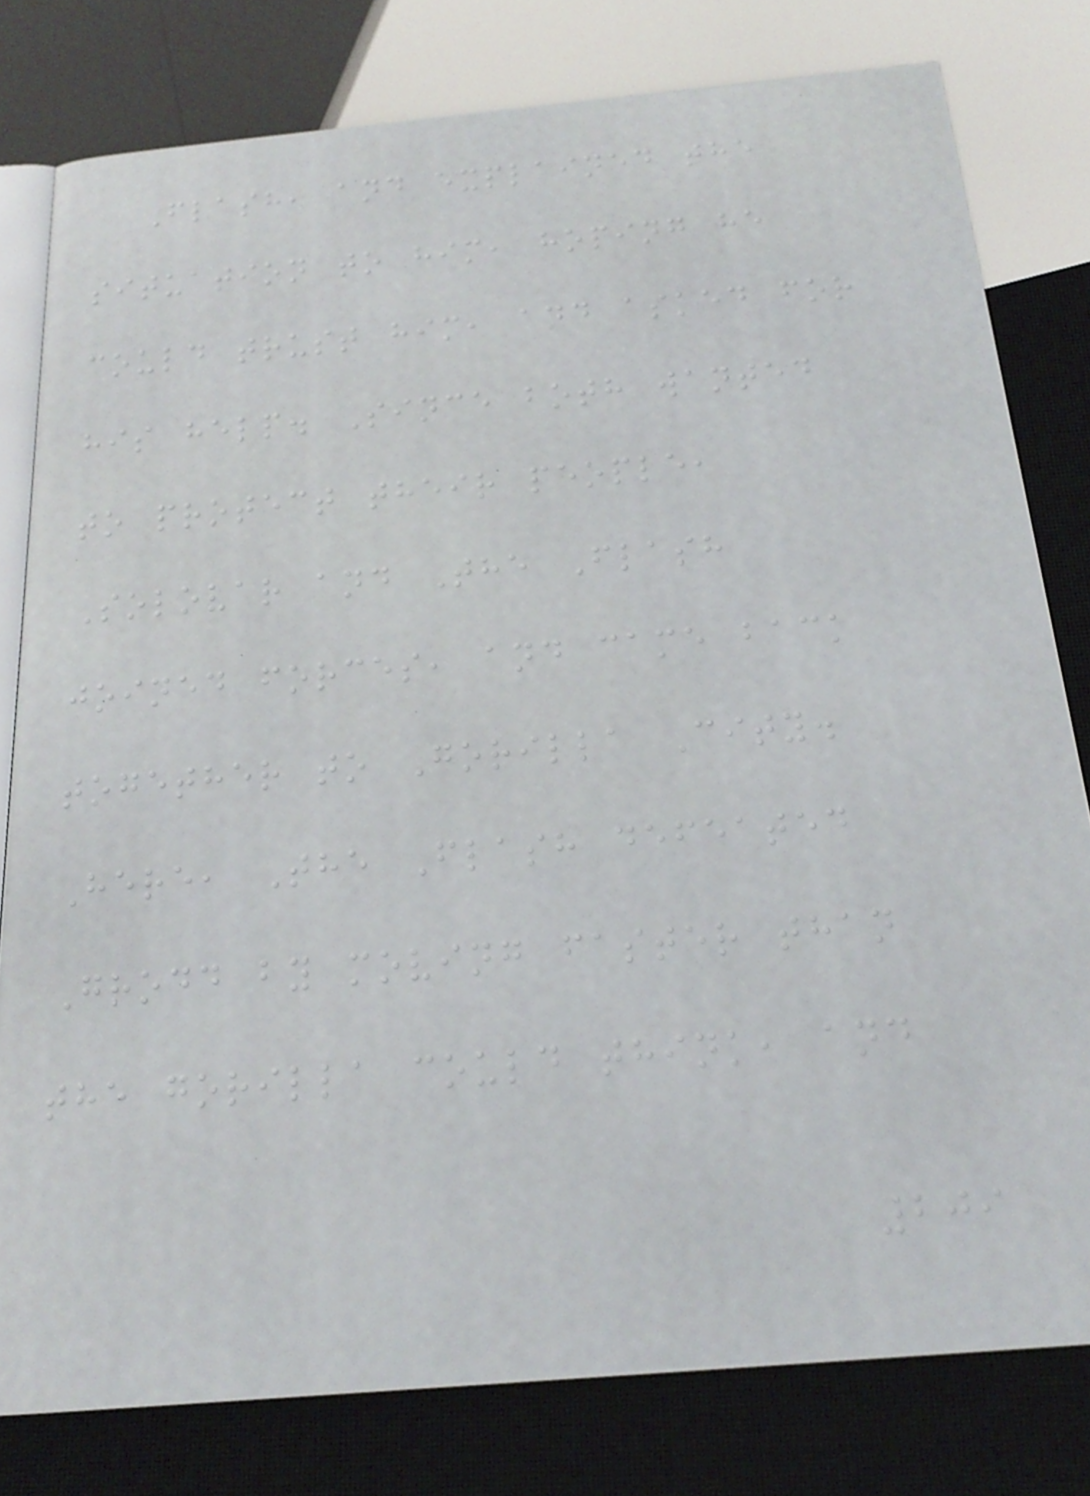Flash, and explained the
situation to him, hoping he
could trust him, and asked for
his help. Since both wanted
to protect their people,
Solovar and The Flash
joined forces, and came back
together to Gorilla City.
Here, The Flash defeated
Grodd by moving faster than
the gorilla could think, and
209
